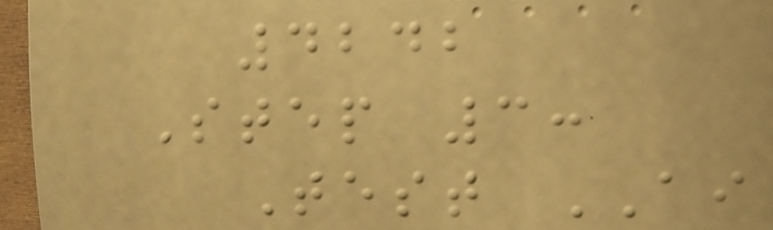4242
Step 3:
Test AI
